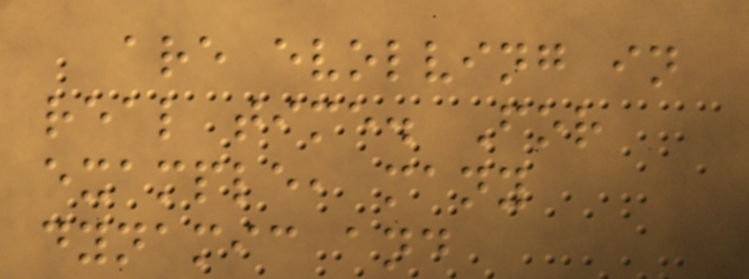are evolving in
real time. For
example, many
dynamic and
